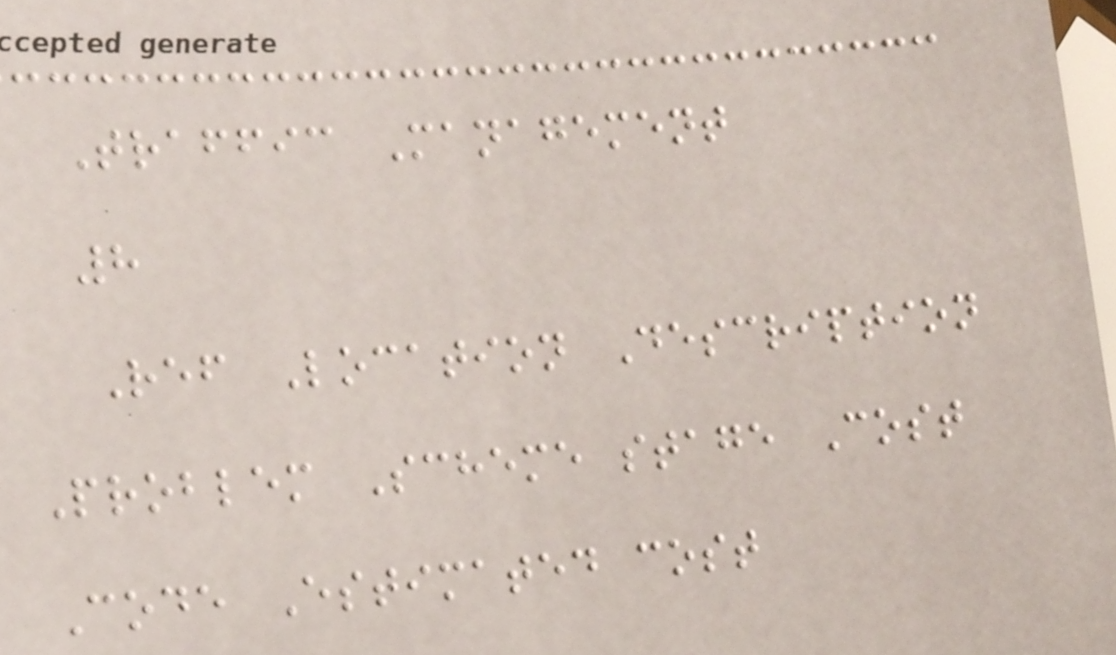Traffic Management
8
Ref Location Description
Problem Scheme stage Cost
Code Estimated cost
